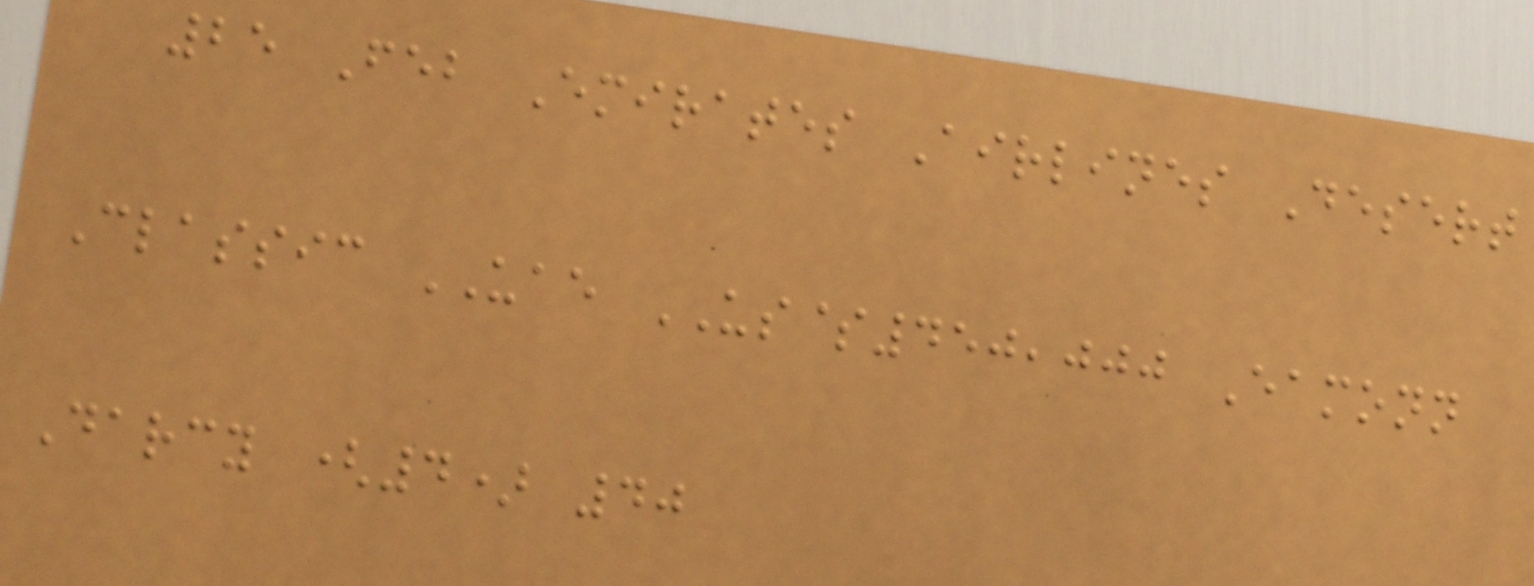25 Feb Emirates Airlines Desert
Classic UAE US$450,000 Eamonn
Darcy (4) 40
